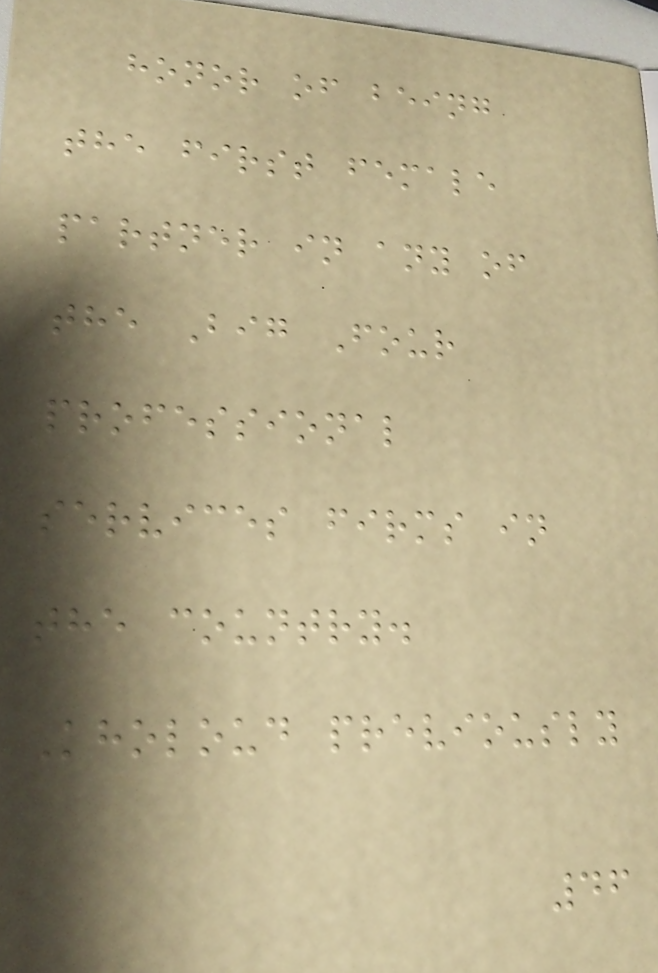honor of being
the first female
partner in any of
the Big Four
professional
services firms in
the country.
Kholoud previously
46
